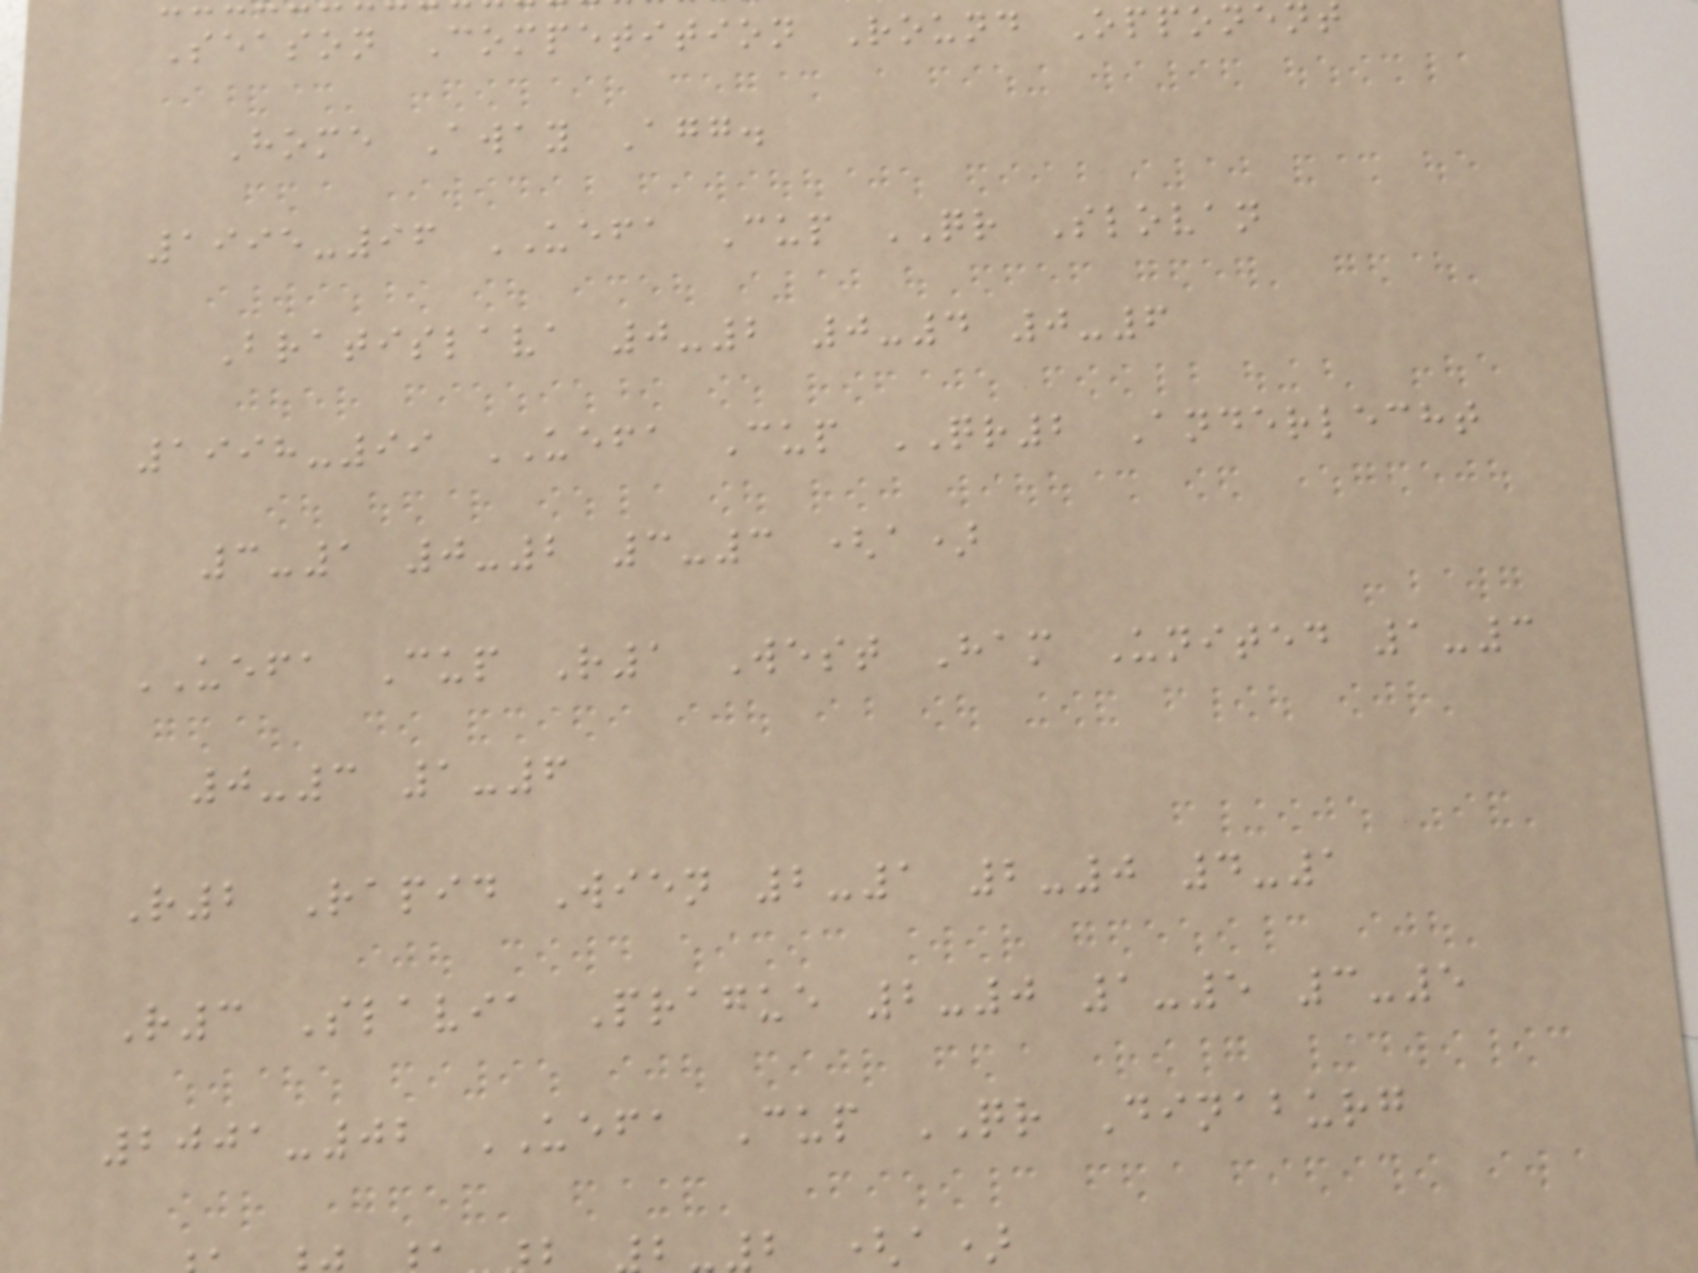Season Competition Round Opponen
Home Away Agg.
1995-96 UEFA Cup QR Slovan
Bratislava 0-2 0-4 0-6
1998-99 UEFA Cup QR2 Anderlecht
3-1 0-2 3-3 (a)
UEFA Cup R1 West Ham United 1-3
0-3 1-6
R2 Rapid Wien 2-1 2-0 4-1
R3 Slavia Prague 2-0 1-5 3-5
2001-02 UEFA Cup QR Dinaburg
2 (a)
